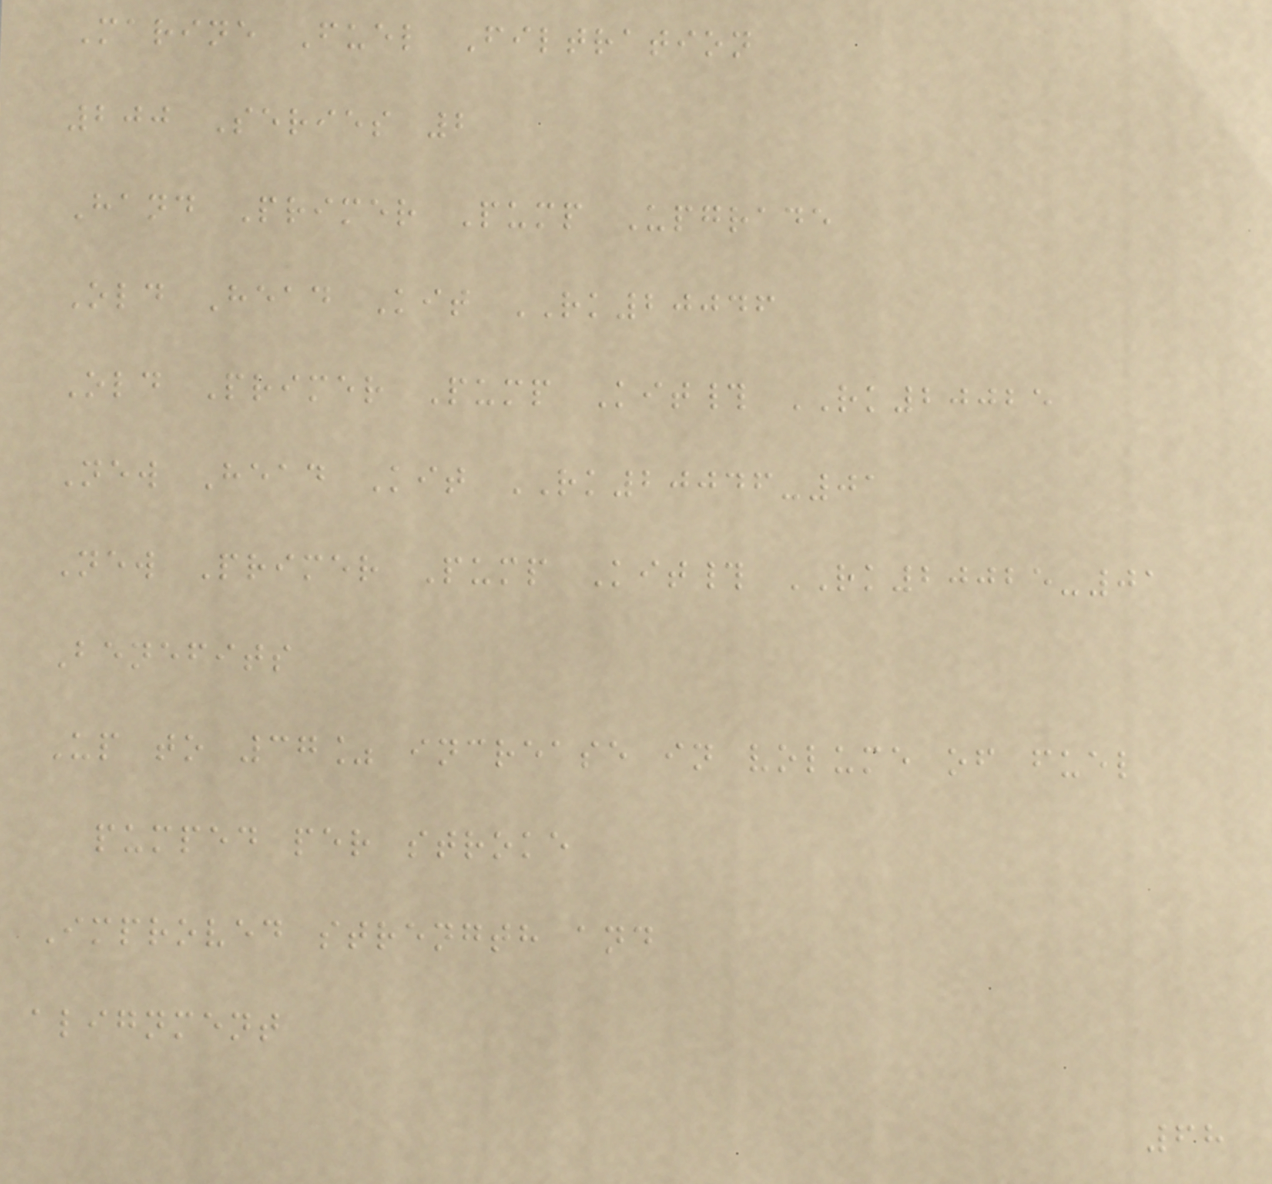Marine Fuel Filtration
200 Series 2
Hand Primer Pump Upgrade
Old Head Kit RK20046
Old Primer Pump Kit# RK20025
New Head Kit RK20046-01
New Primer Pump Kit# RK20025-01
Benefits
Up to 37% increase in volume of fuel
pumped per stroke
Improved strength and
alignment
68
